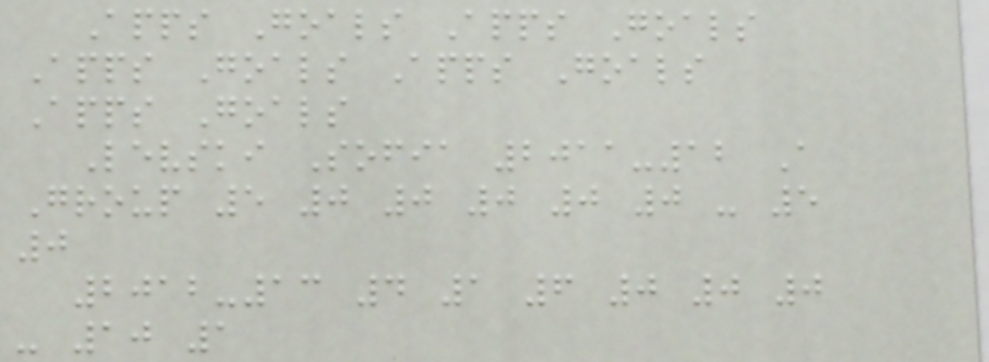Apps Goals Apps Goals
Apps Goals Apps Goals
Apps Goals
Levski Sofia 2011-12 A
Group 5 0 0 0 0 0 - 5
0
2012-13 4 1 6 0 0 0
- 10 1
